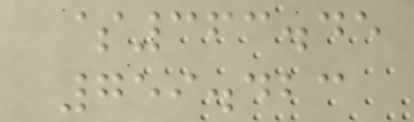$363.45
759.423
